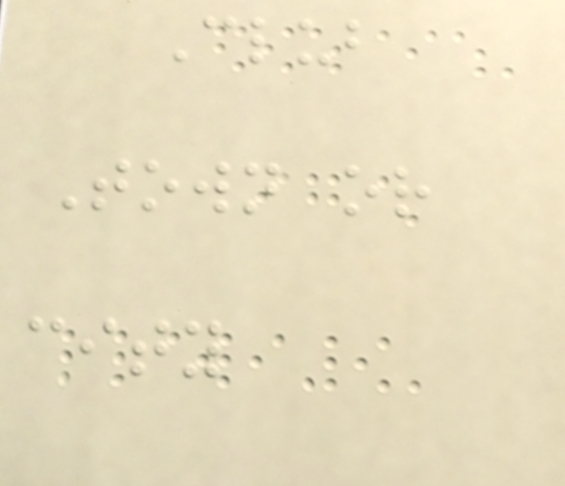Club
Town or
city
